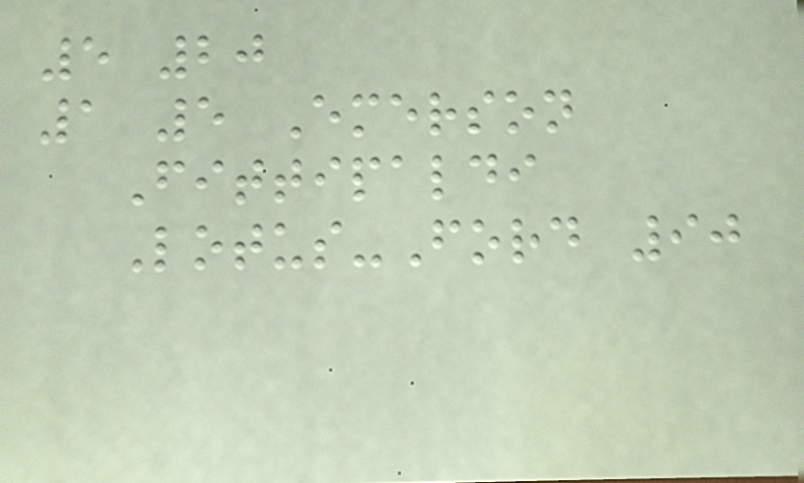5 20
1 5 Emerson
Fittipaldi
Lotus-Ford 90
